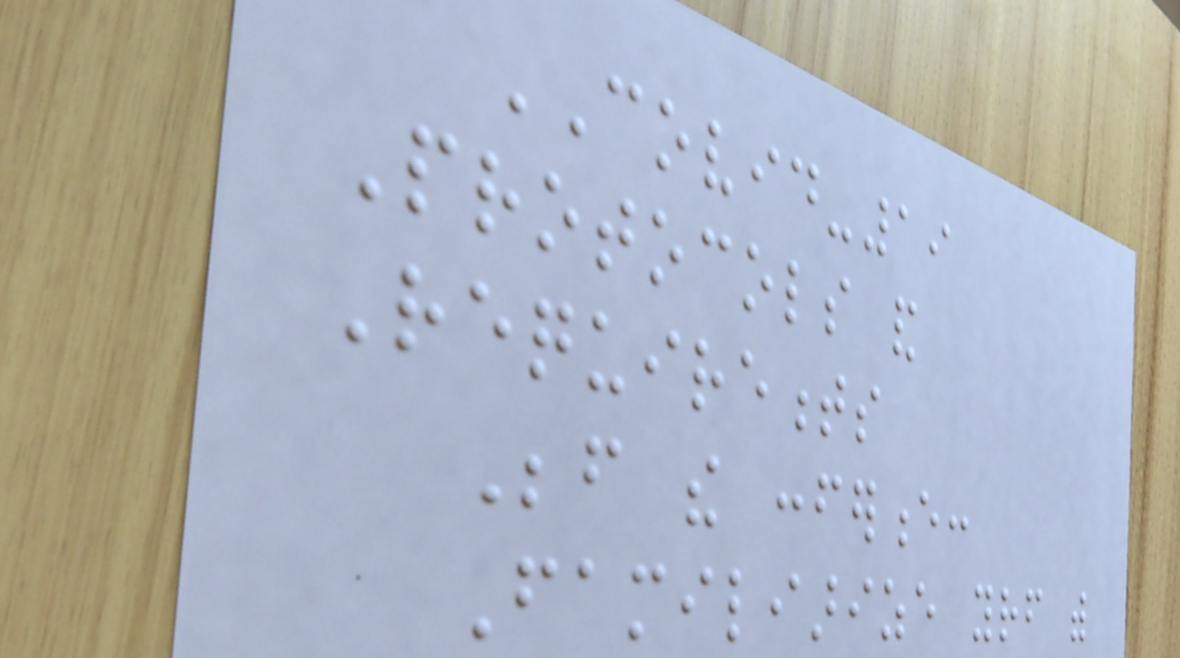COVID-19
Protocols and
Requirements
Before the conference:
Familiarize yourself with
